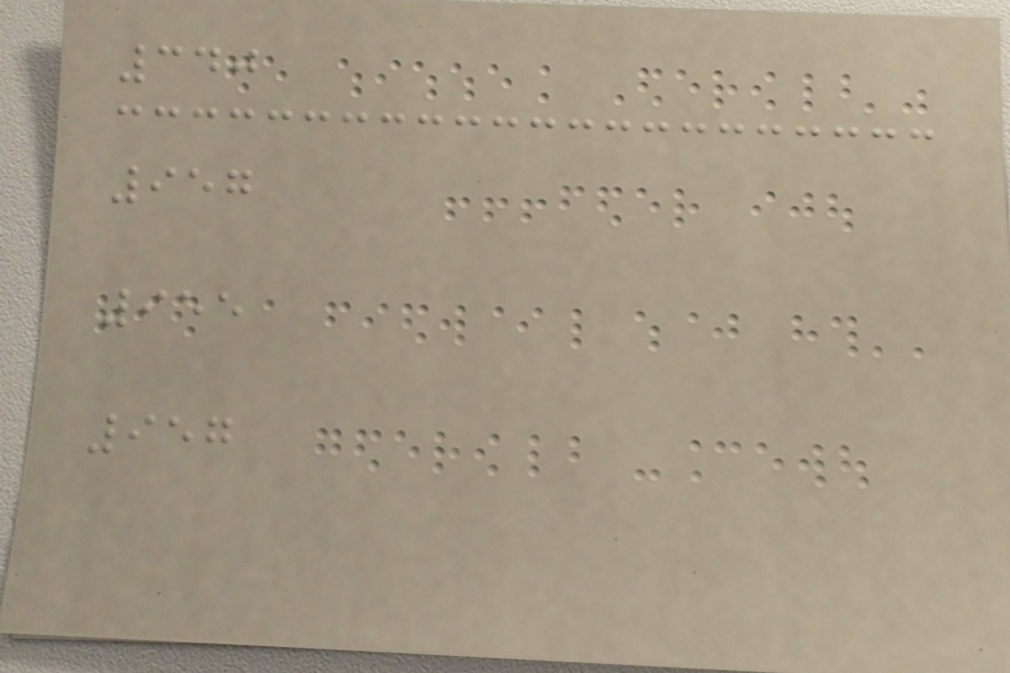340
957
955
957
